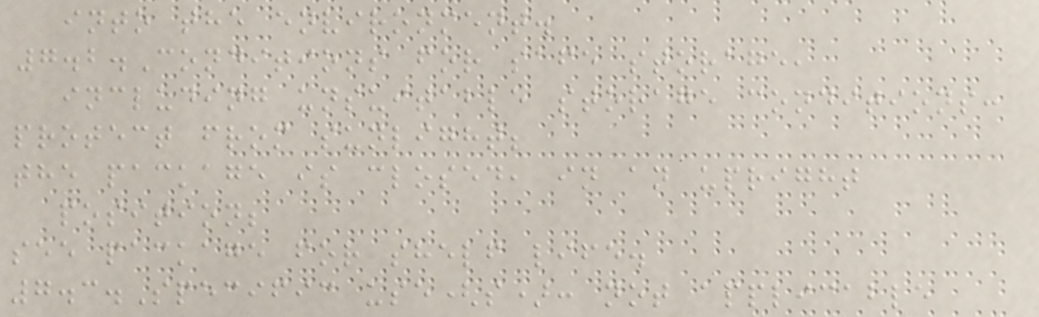into the environment.
7.2.Conditions for safe storage,
including unsuitable storage conditions:
protect from sunlight;
the package is closed, in an upright
position;
see package for shelf life.
7.3.Specific use(s): not applicable
